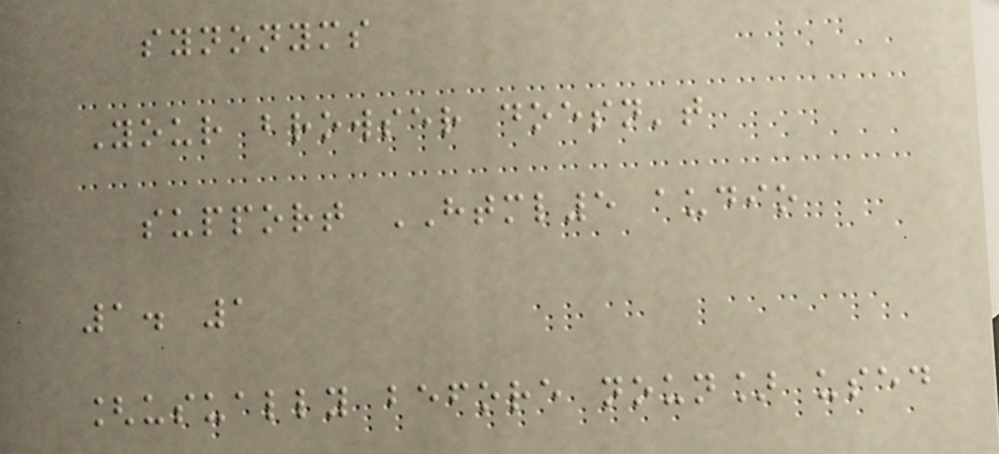synonyms
Your browser doesn't
support HTML5 audio
1. 1
[usually before noun] used
